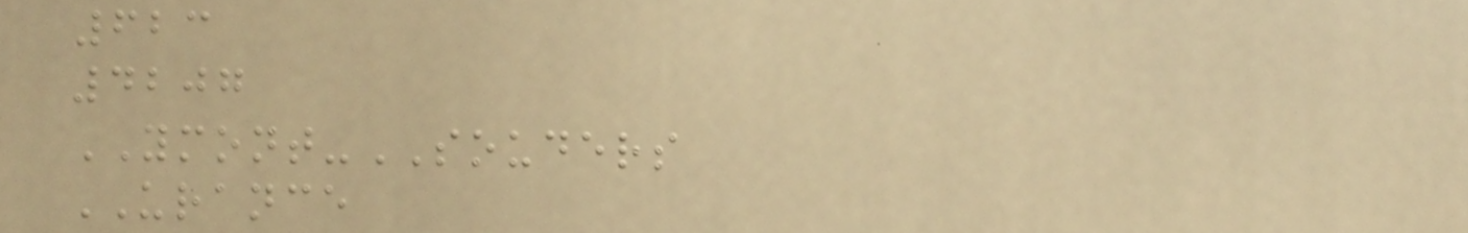623
4207
YMONT-SOUDERS
URANCE
